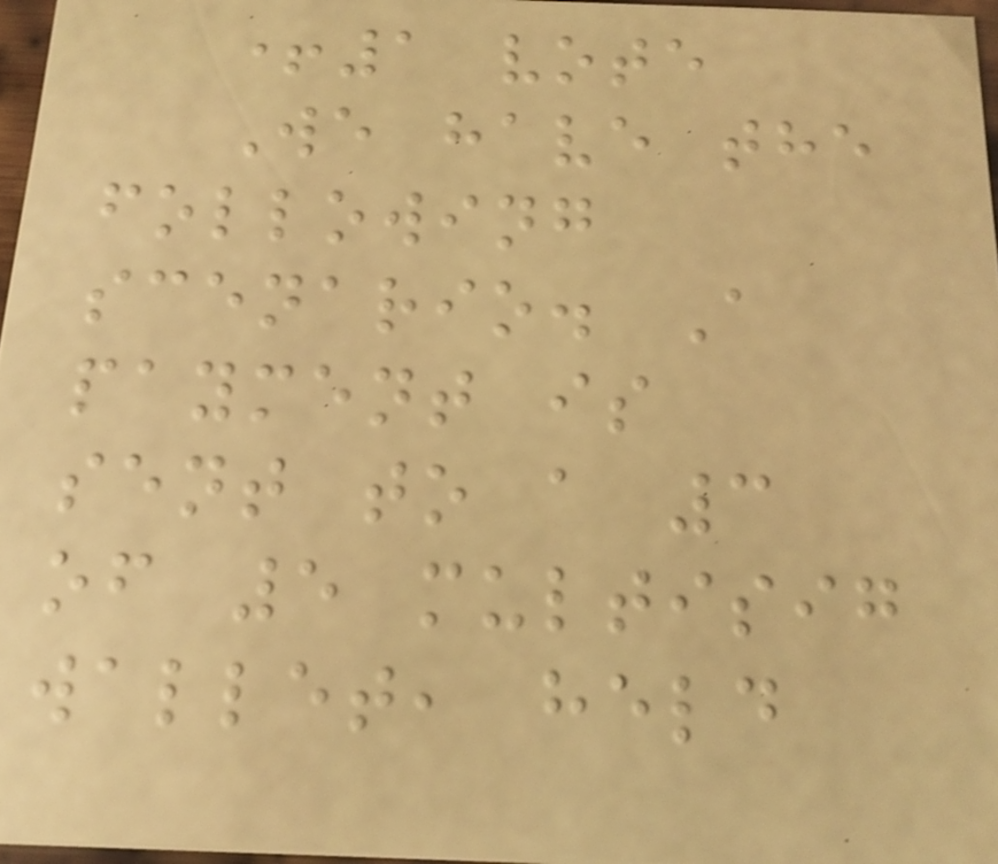+1 vote
We have the
following
scenario. A
payment is
sent to a 3
of 5 multisig
wallet, held
